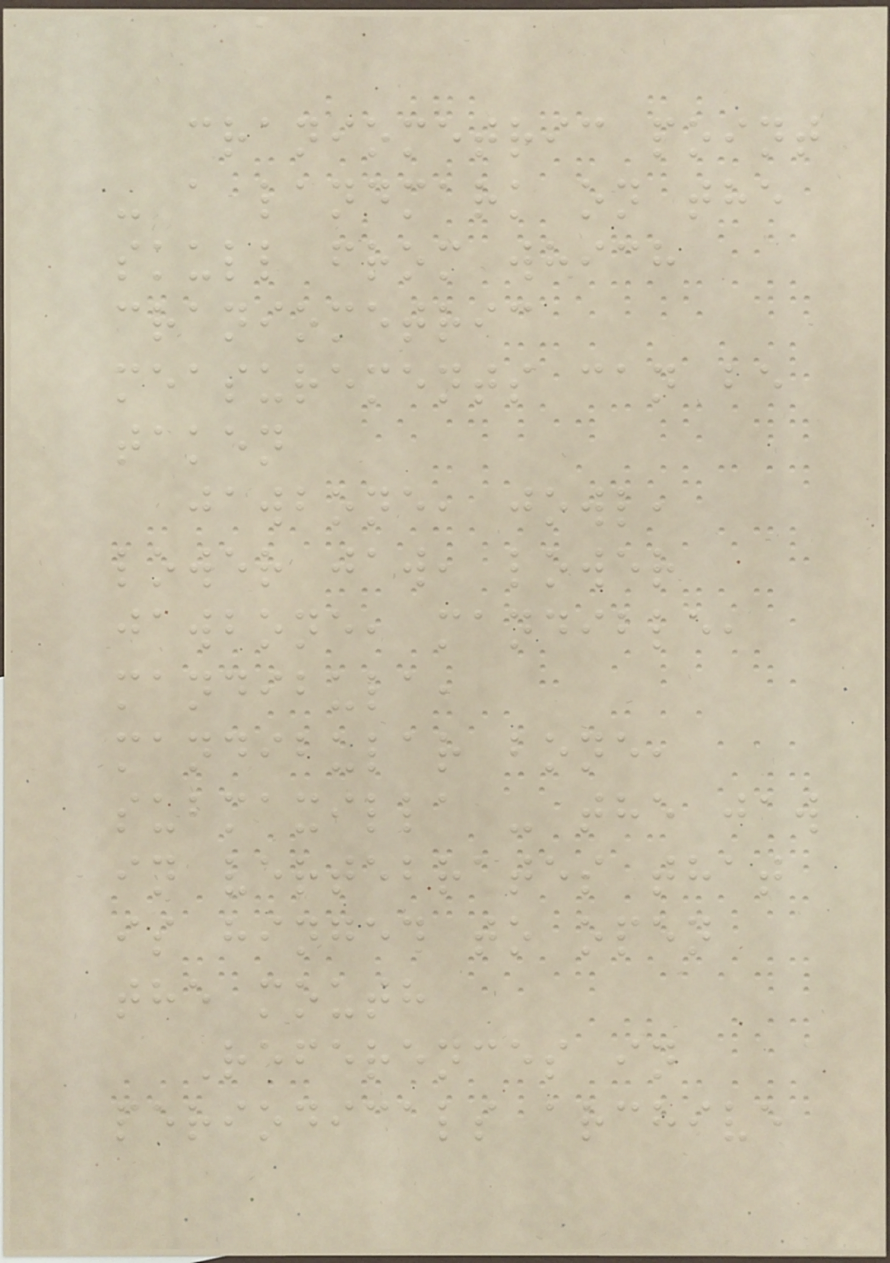craniometric point
- a landmark on the
skull from which
craniometric
measurements can be
taken
jawbone, jowl,
lower jaw, lower
jawbone, mandible,
mandibula,
mandibular bone,
submaxilla - the jaw
in vertebrates that
is hinged to open
the mouth
References in
periodicals archive
